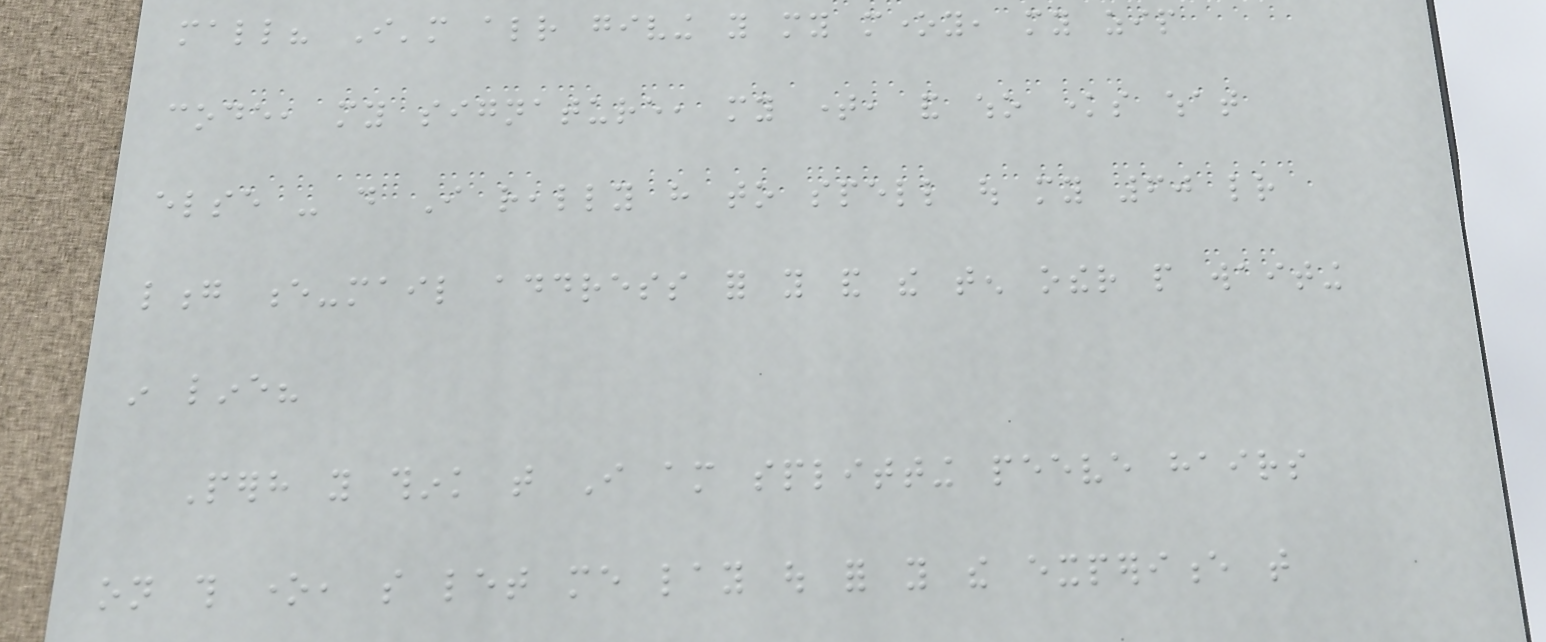mall? I'm already giving you my money, my zip
code, my signature, my time, and who knows what
else - do I really have to spell out my 60 letter
long e-mail address for you and the ten other people waiting
in line?
Perhaps you think that I am splitting peeve hairs
on this one, so let me lay out for you the experience that
